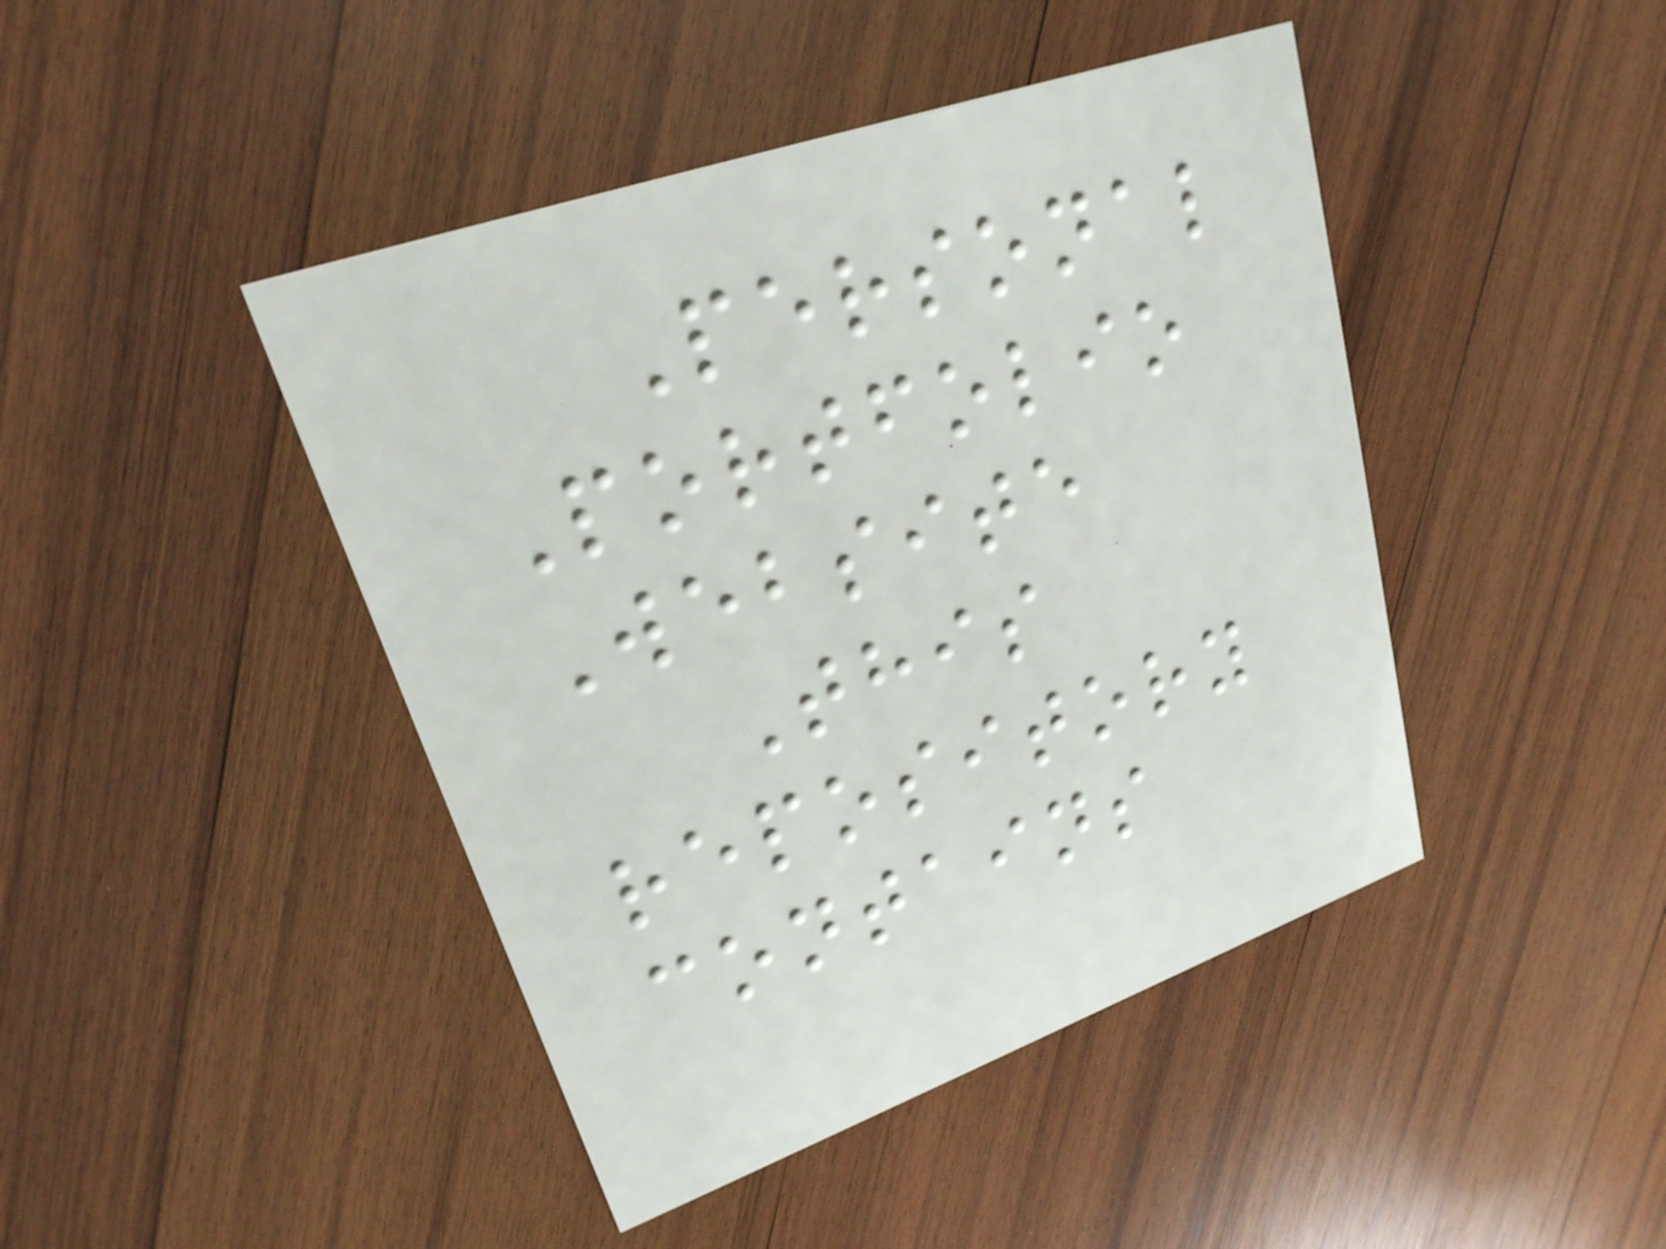Personal
Portfolio
Website
This
repository
contains
